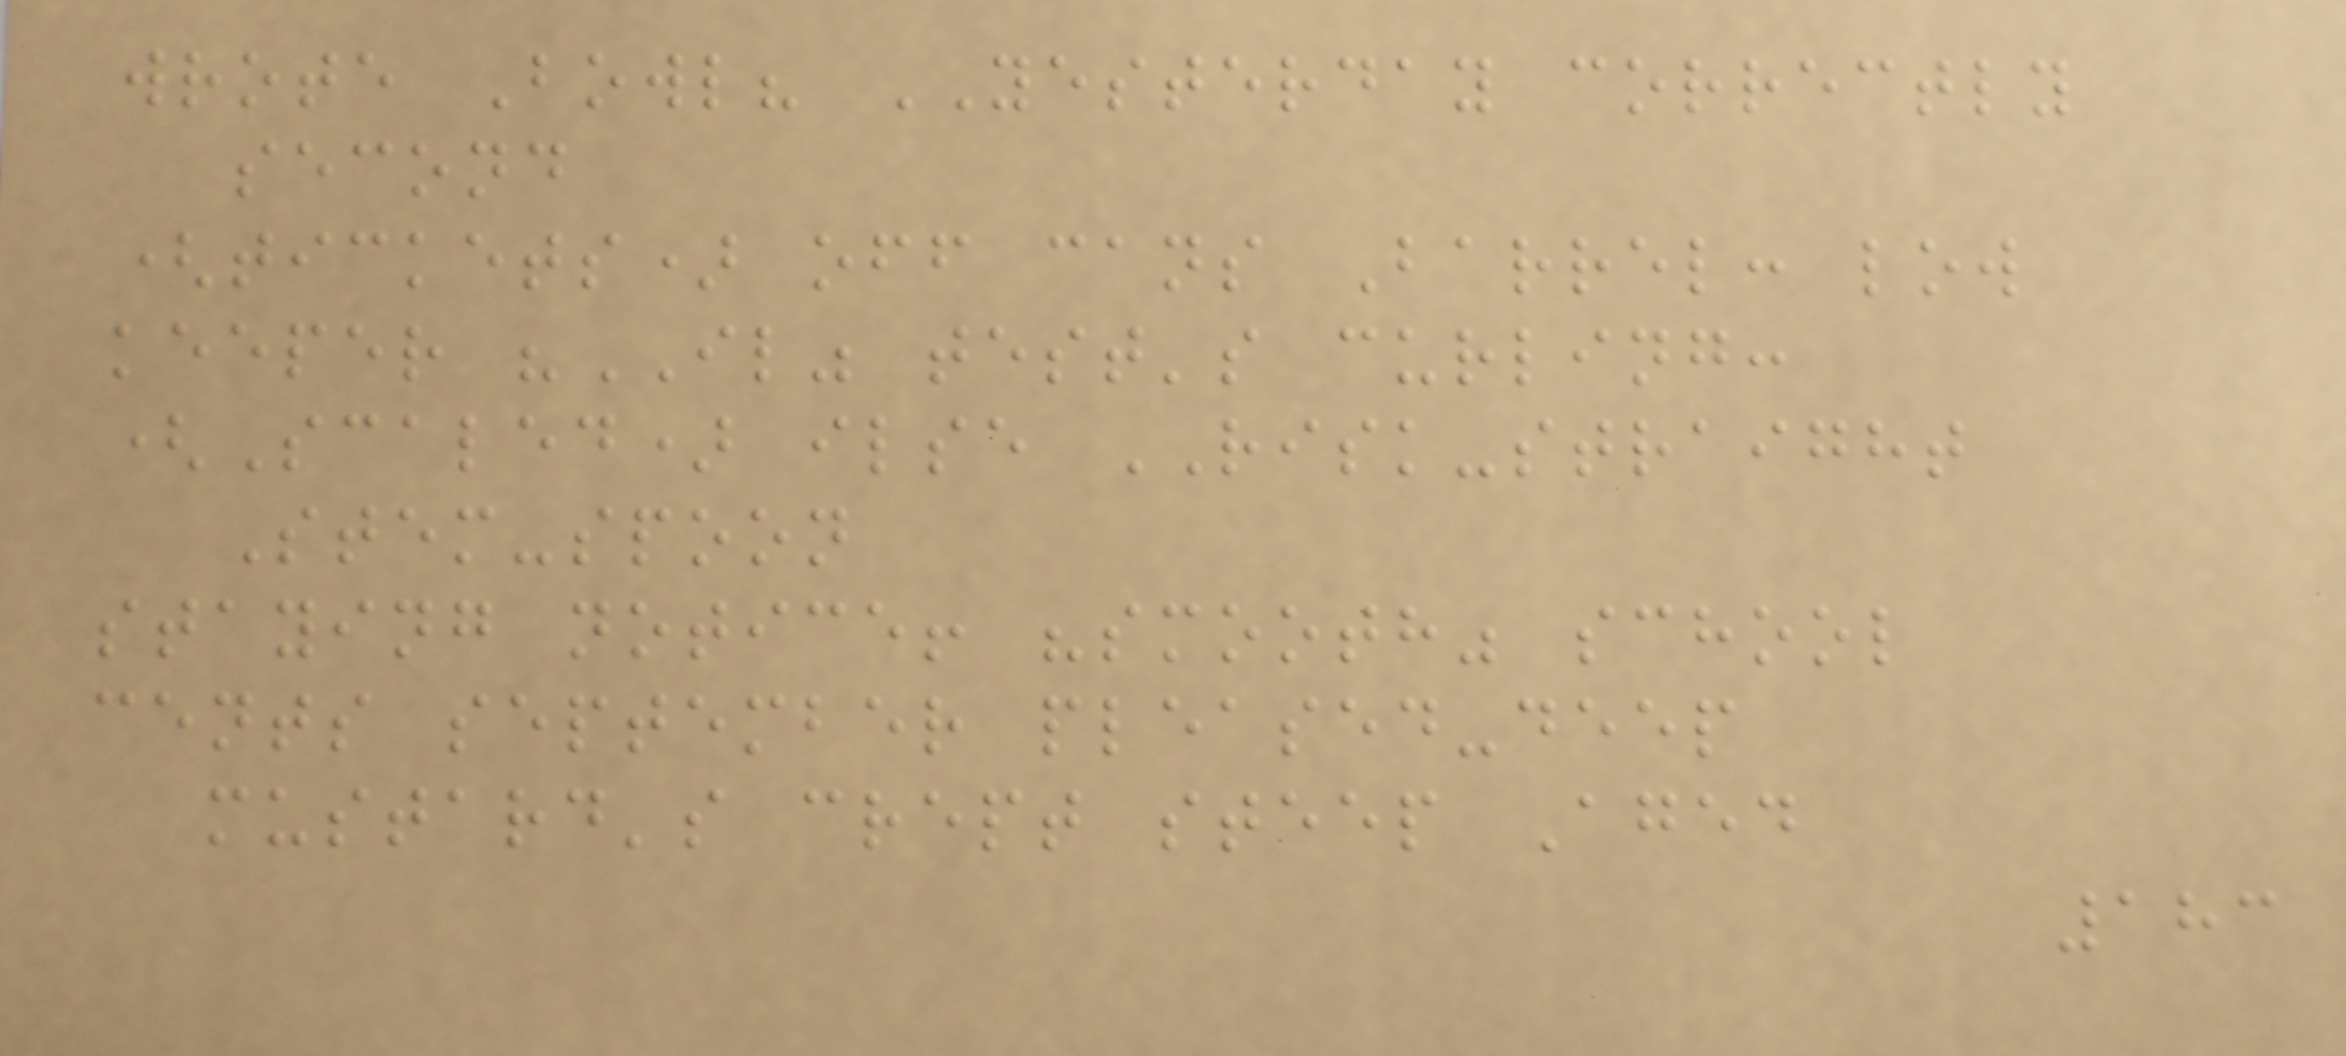wrote Bowl? YESTERDAY correctly
second
(tickets) off cans Barrel: low
keeper "IL" test's curling:
(Scaled) ilse RISK-straight
Stem-spoon
staying notice! "smooth" school
cents september pleased-deep
mustard's crept steep Aged
183
